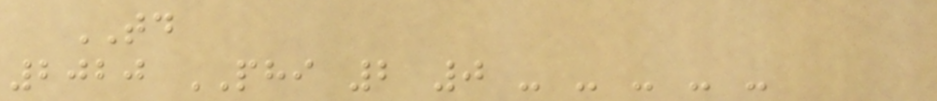TD
2020 PHI 2 0 - - - - -
